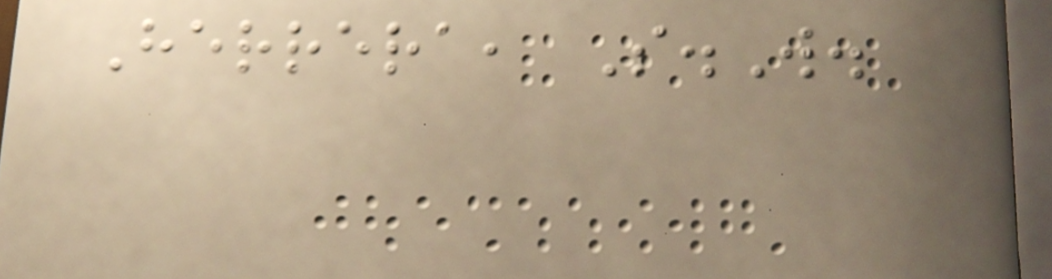Herrera, S.W.
